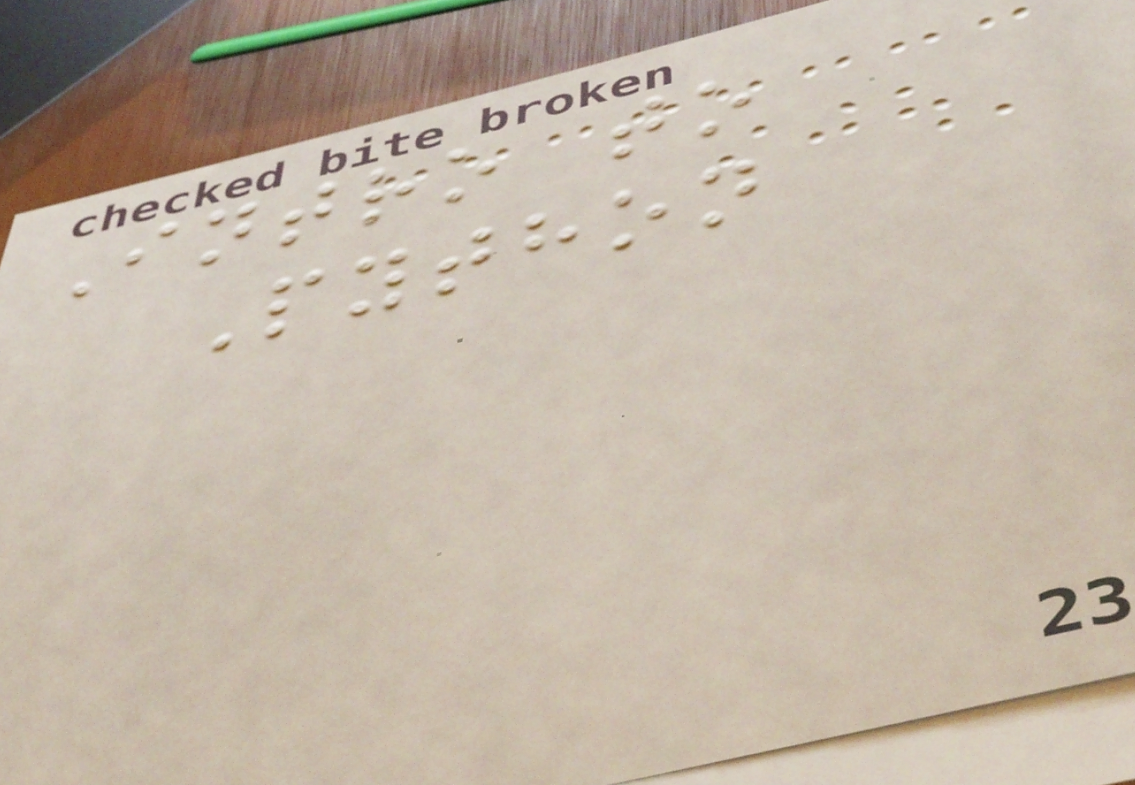Intro to
Python
